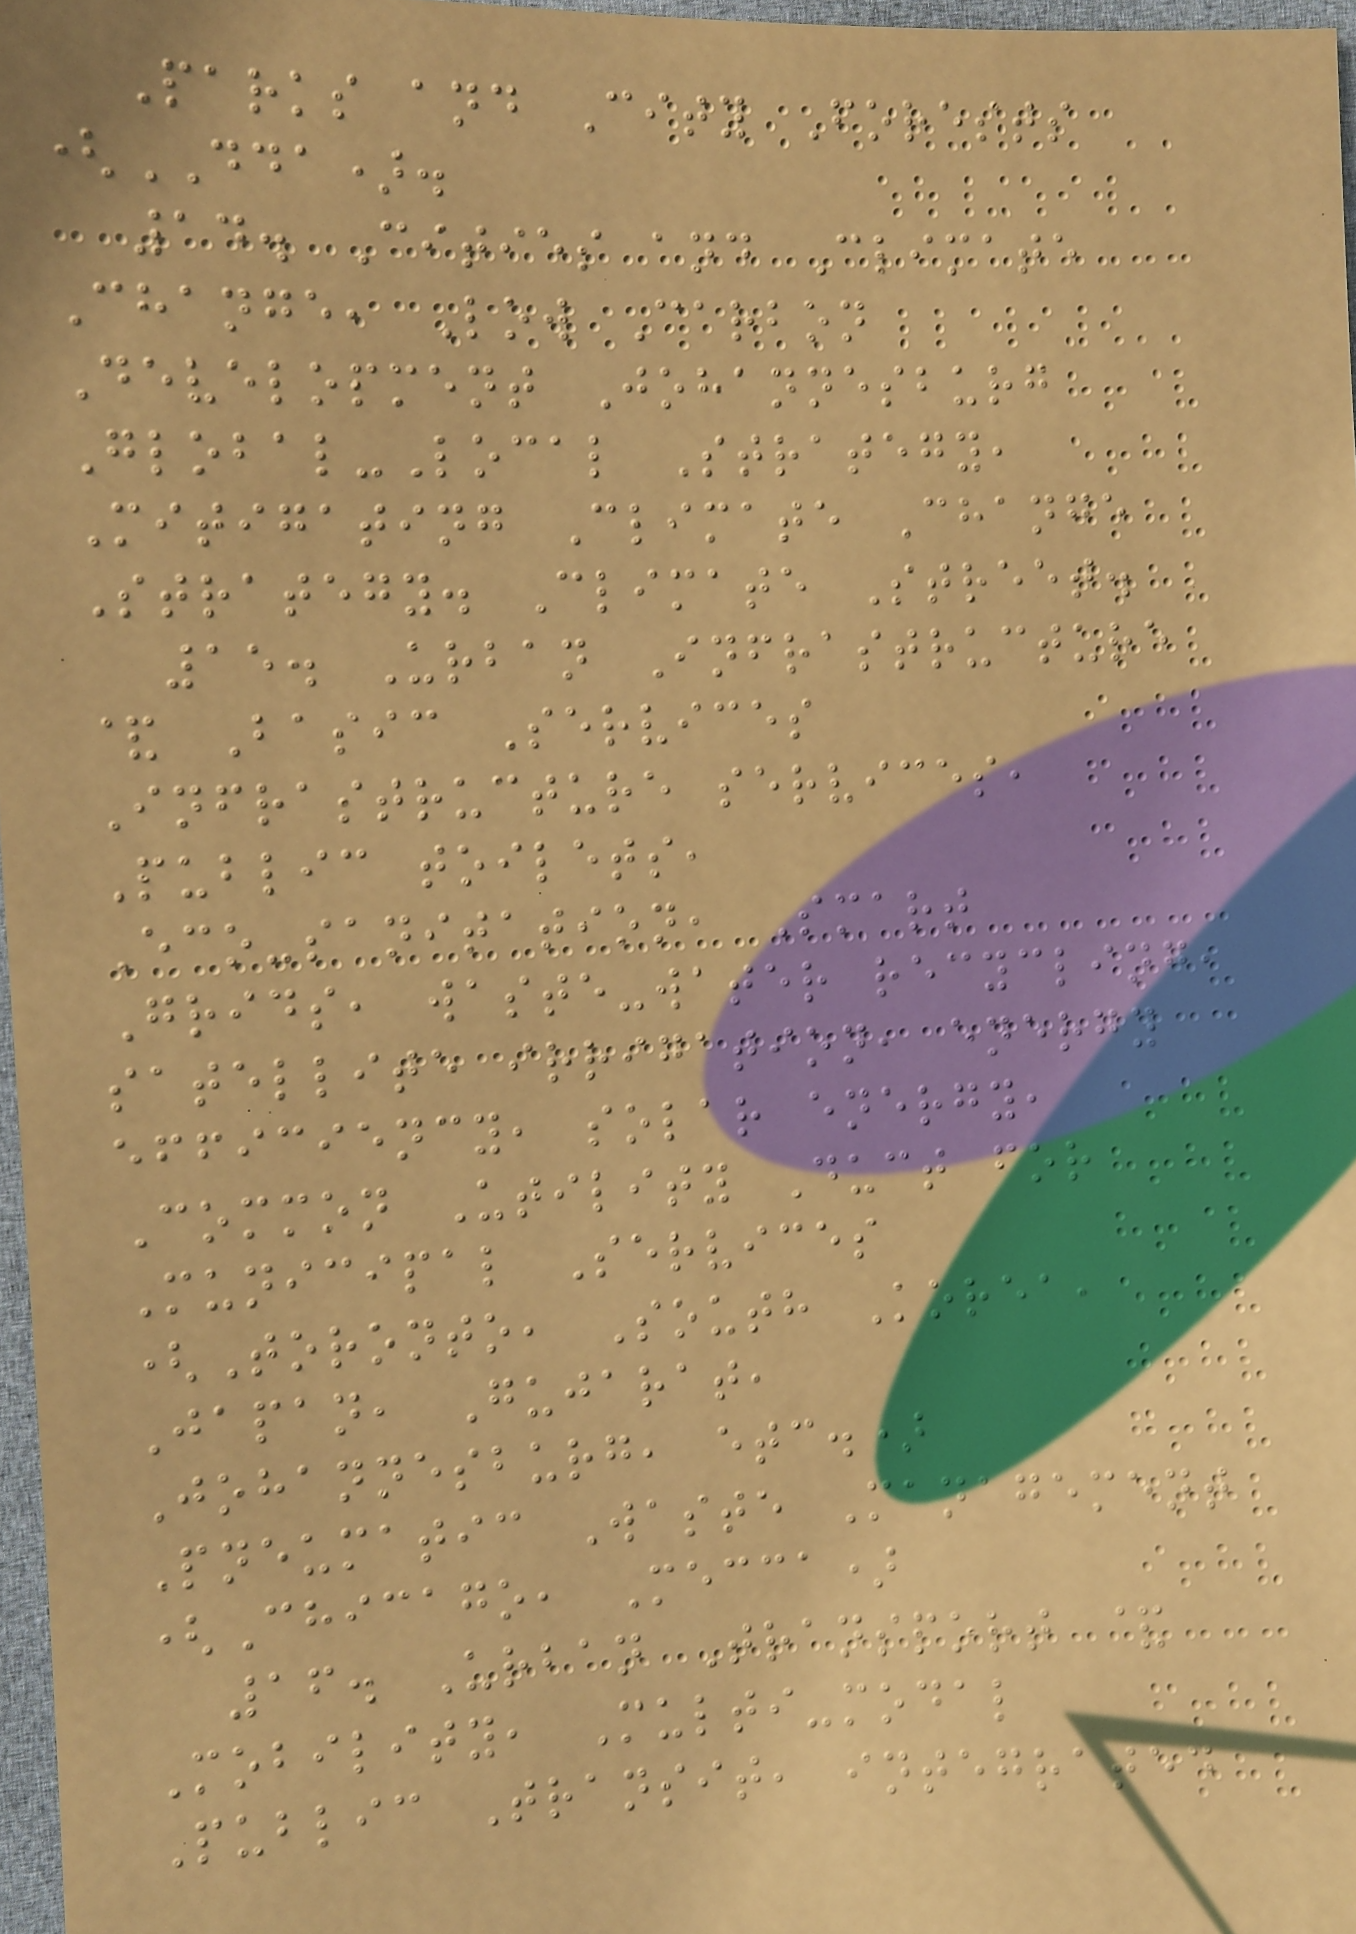Parks and City Forests
(DDA).
14. Cities and Climate
Change, Low Carbon
Development Johannesburg
Global-Local Strategy,
Mitigating Climate Change
Strategy. Climate Street.
15. Urban Infrastructure
& Basic Services
Infrastructure services,
Public toilets,
Eco-sanitation, Smart
Grids, waste-water recycling,
satellite irrigation, energy
efficiency, solar energy,
Common Utility Duct for
Municipal Services
(Toronto, South Korea,
Japan, Gujarat,
Johannesburg, etc.)
Pneumatic Waste Management
(Chicago, Mecca)
16. Urban Transport &
Mobility, Multi-modal
Public Transit, integrated
